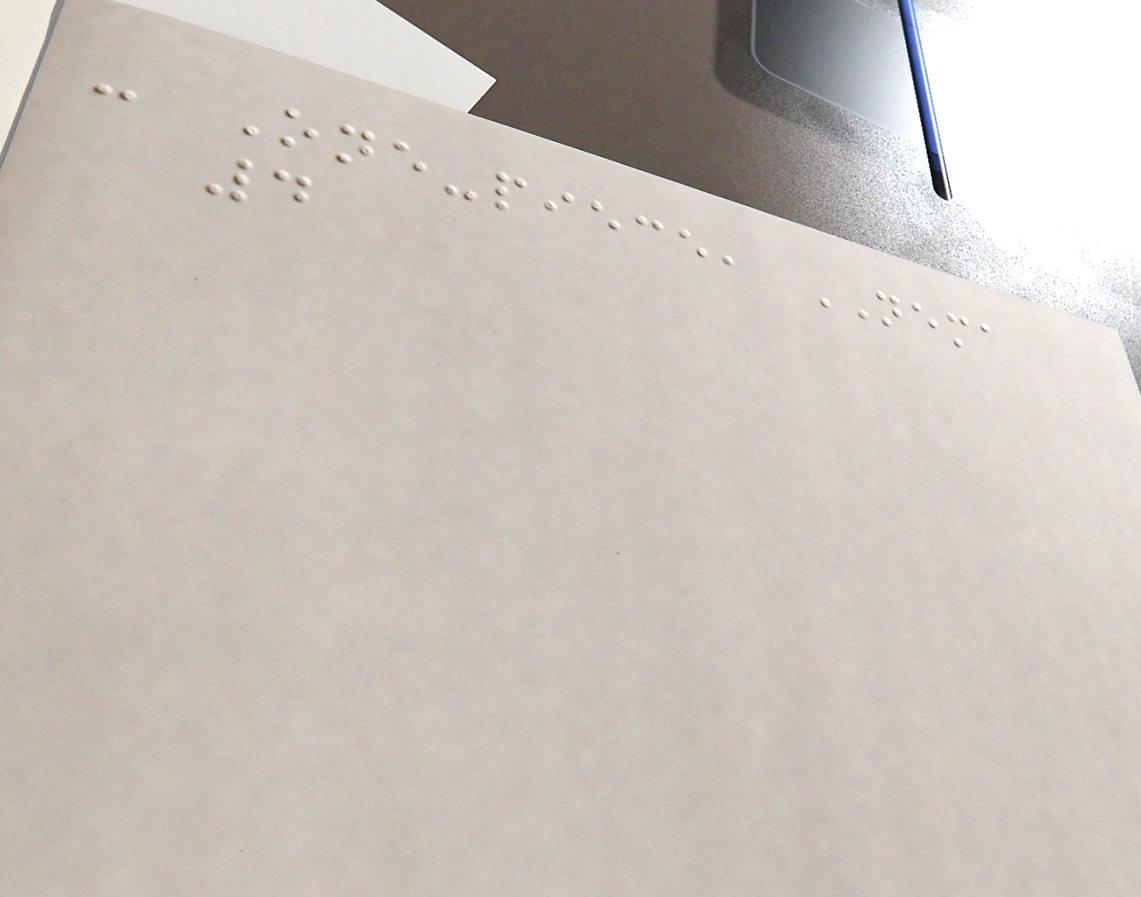- One-piece, NEMA
4
